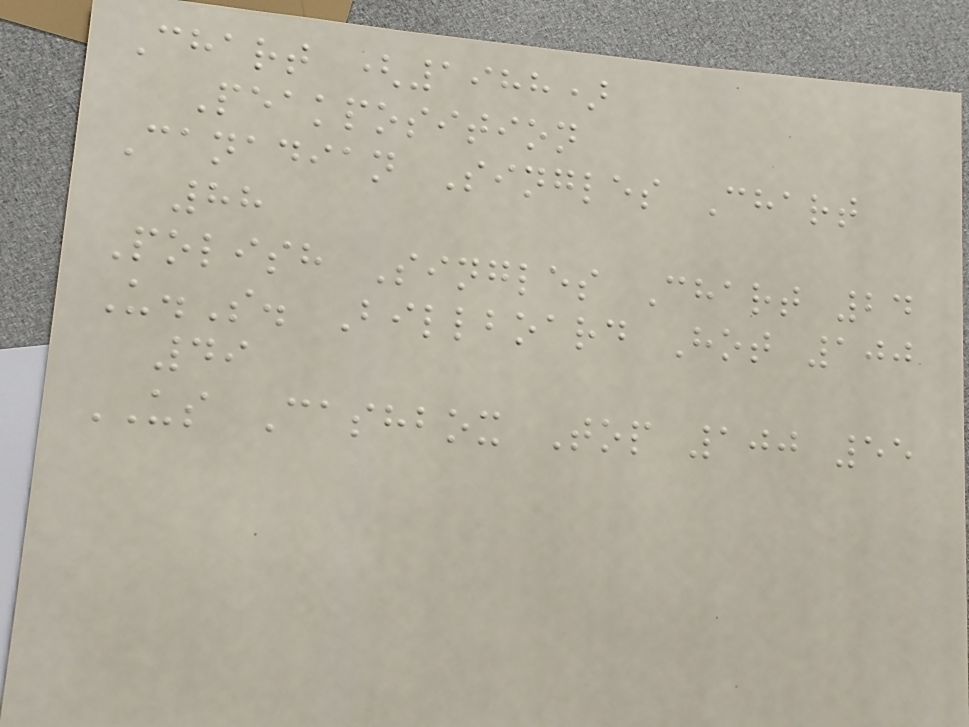Chart (1988)
Peakposition
Canadian Singles Chart
88
Polish Singles Chart 24
U.S. Billboard Hot 100
49
US Cashbox Top 100 55
